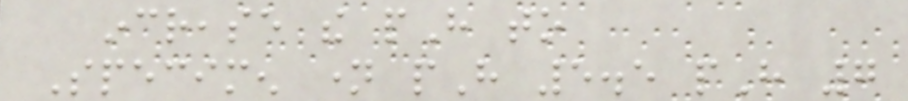increase the pH to
Specimen name pH 5.5 pH 7
